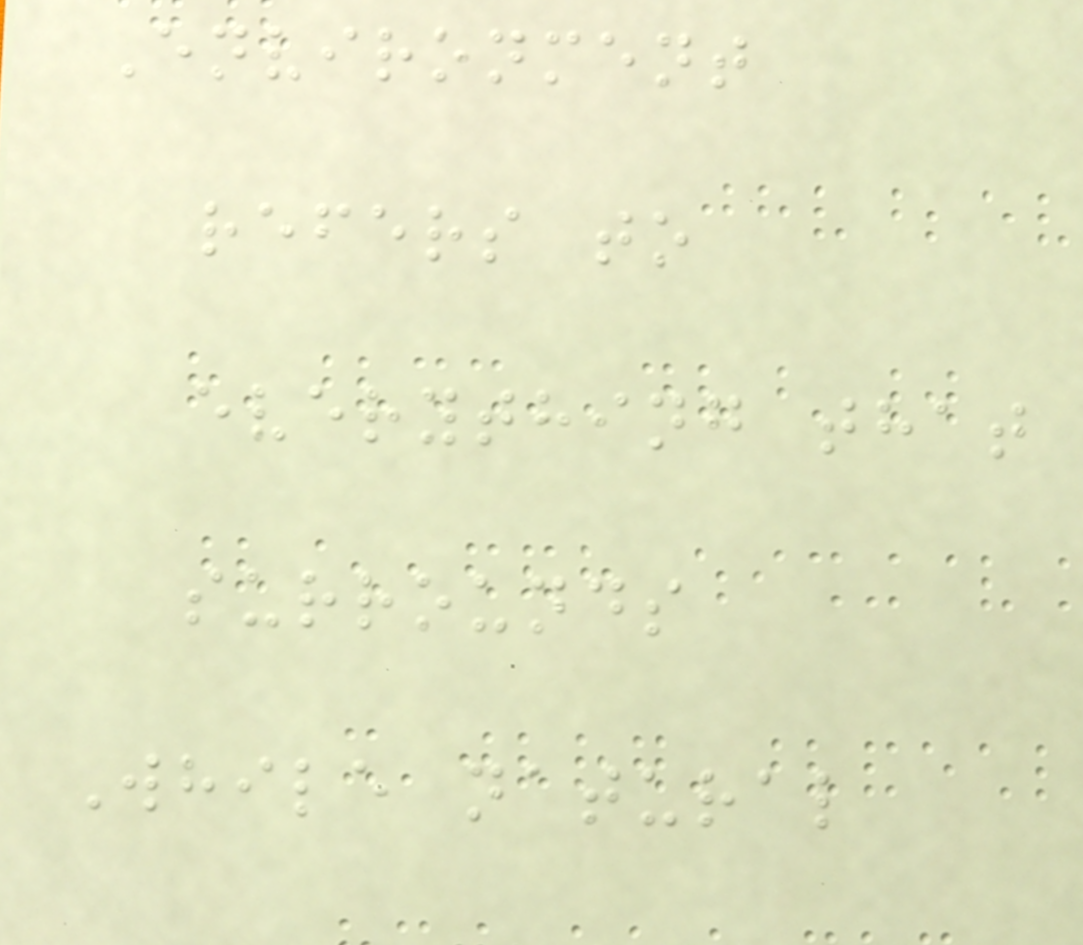Environment
refers to
everything that
surrounds
While natural
